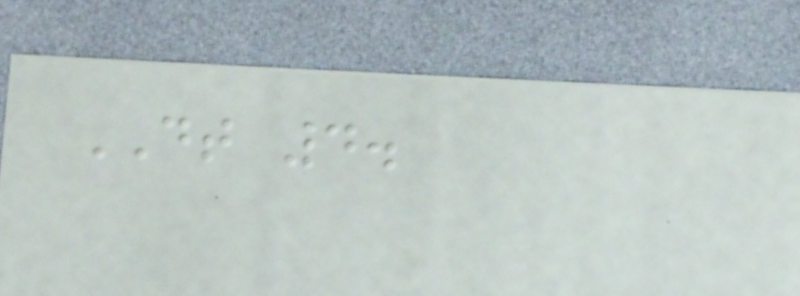DT 4.
